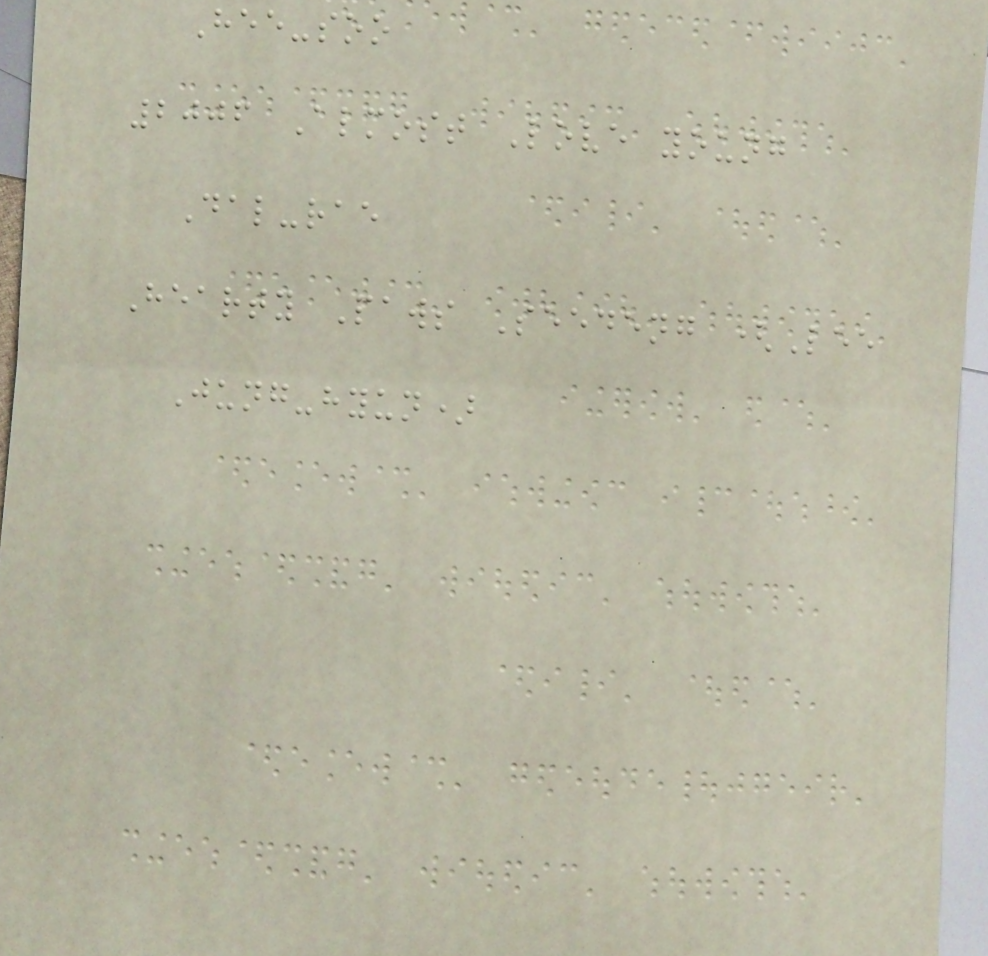Hee-soo
2006 Almost Love young
Dal-rae
Hearty Paws Seedeng (Lee
Jung-hyun)
